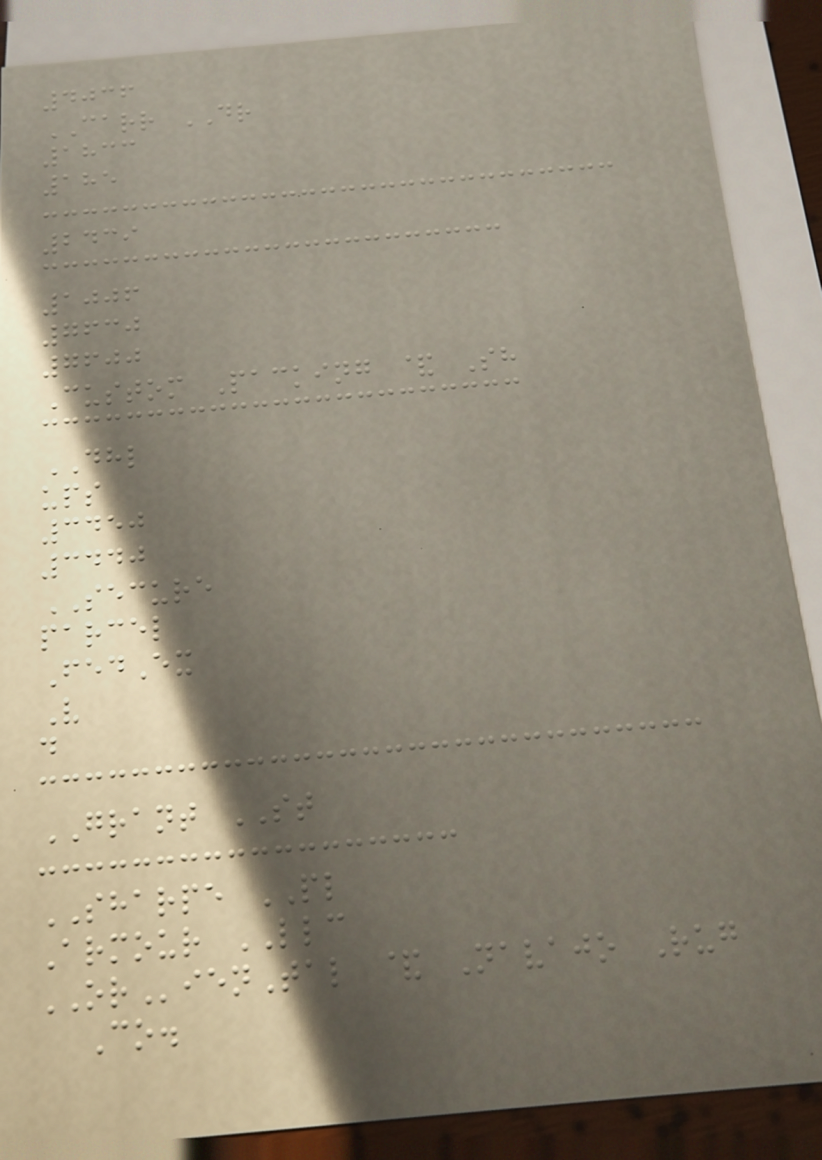4036
CARR DR
1833
185
2439
1006
7630
7600
Custom Packing & Sh
DHL
ups
3450
3440
SECURE
parcel
FedEx
V
d
GRANT ST
SHARPE PL
Armour LLC
ORienTal & Navajo Rug
Co.
